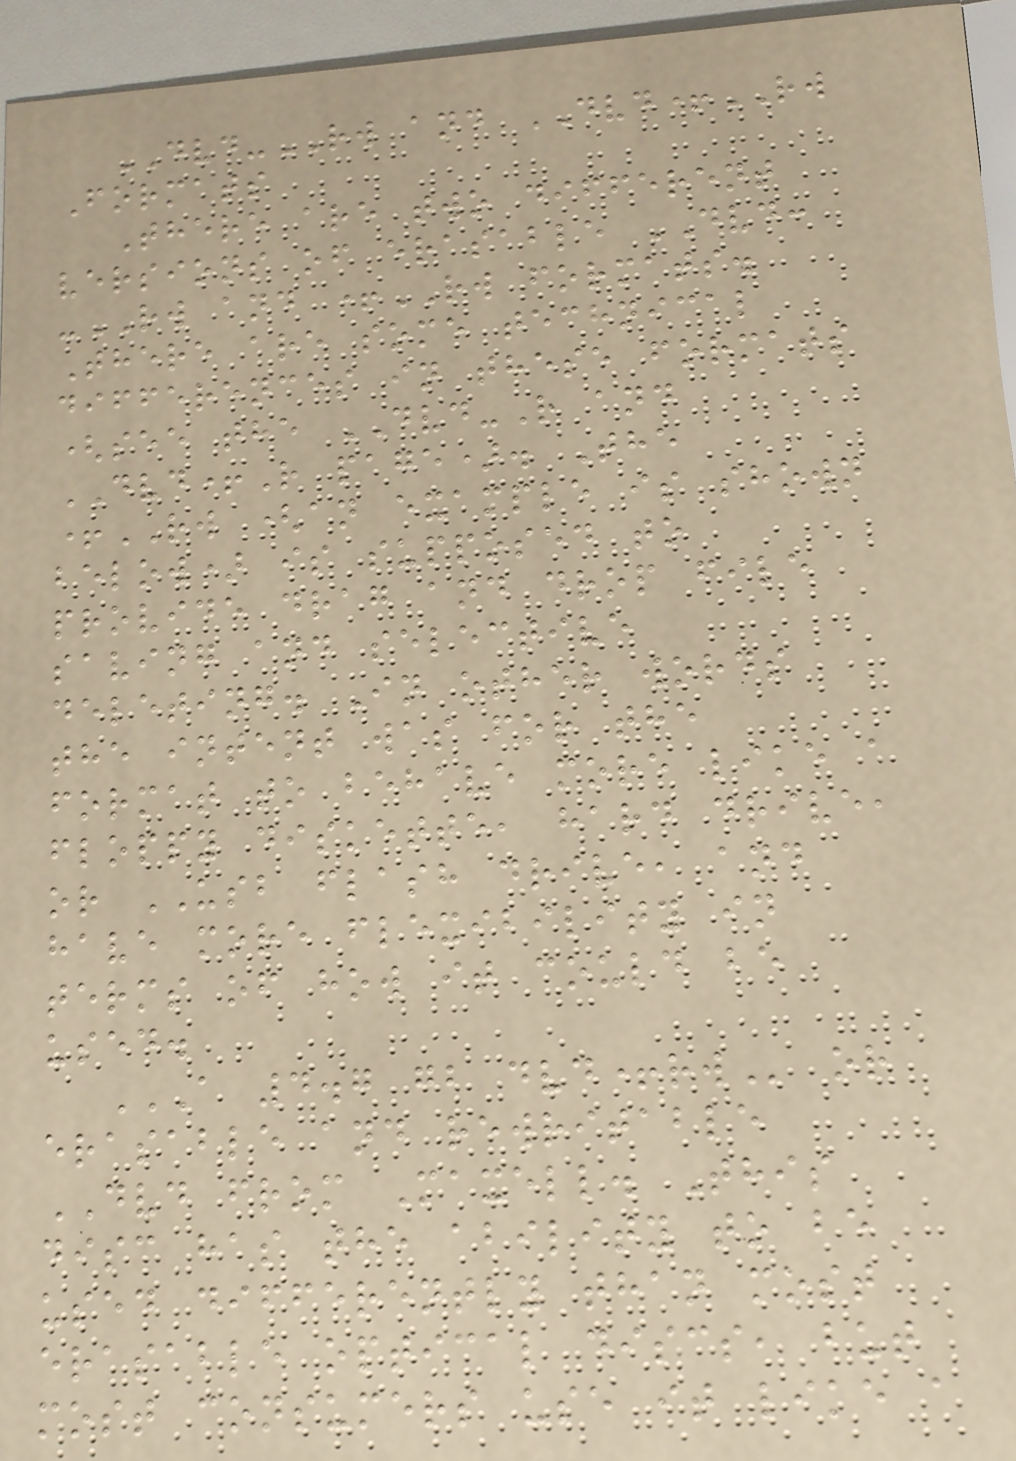DVD-RW and DVD+RW
Formats
There are two different
versions of erasable DVD:
-RW and +RW formats.
There are some technical
differences in these formats
(see the DVD-R and
DVD+R page). The
+RW (an example is shown
below) is supposed to
provide drag and drop file
saving and selective
deleting. In other words
the intent was for the
format to behave more like a
floppy diskette, hard drive,
or USB flash drive, and
have more flexibility in
terms of how it could be
used.
A 4.7 GB DVD+RW or
erasable and rewritable
DVD from Maxell. This
disc has the ability to be
used differently than most
erasable optical discs, but
most consumers use it like a
